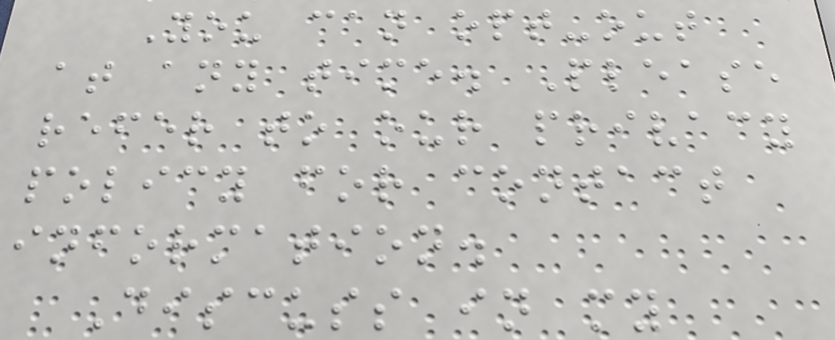You can opt-out
at any time. Please
refer to our privacy
policy for contact
information.
Discuss in my
